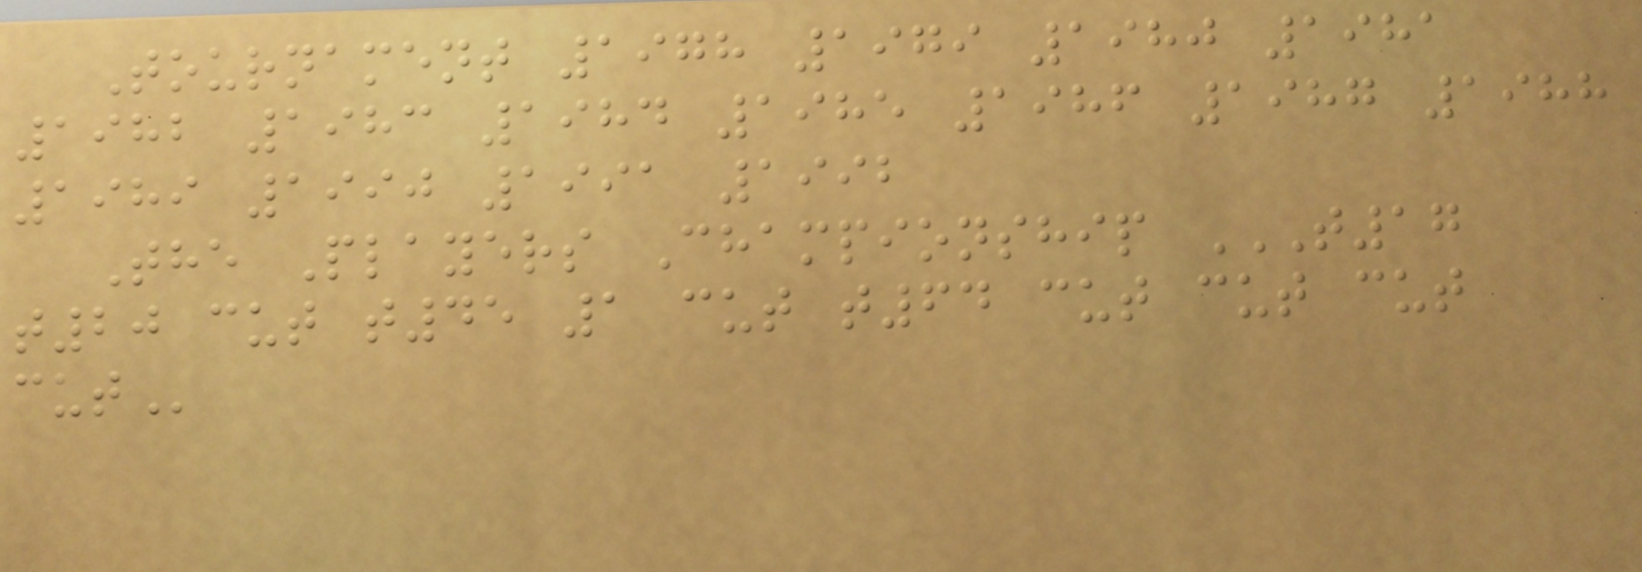Tournament 1978 1979 1980 1981
1982 1983 1984 1985 1986 1987 1988
1989 1990 1991 1992
The Players Championship T17
T20 CUT T45 1 CUT T64 CUT CUT CUT
CUT
